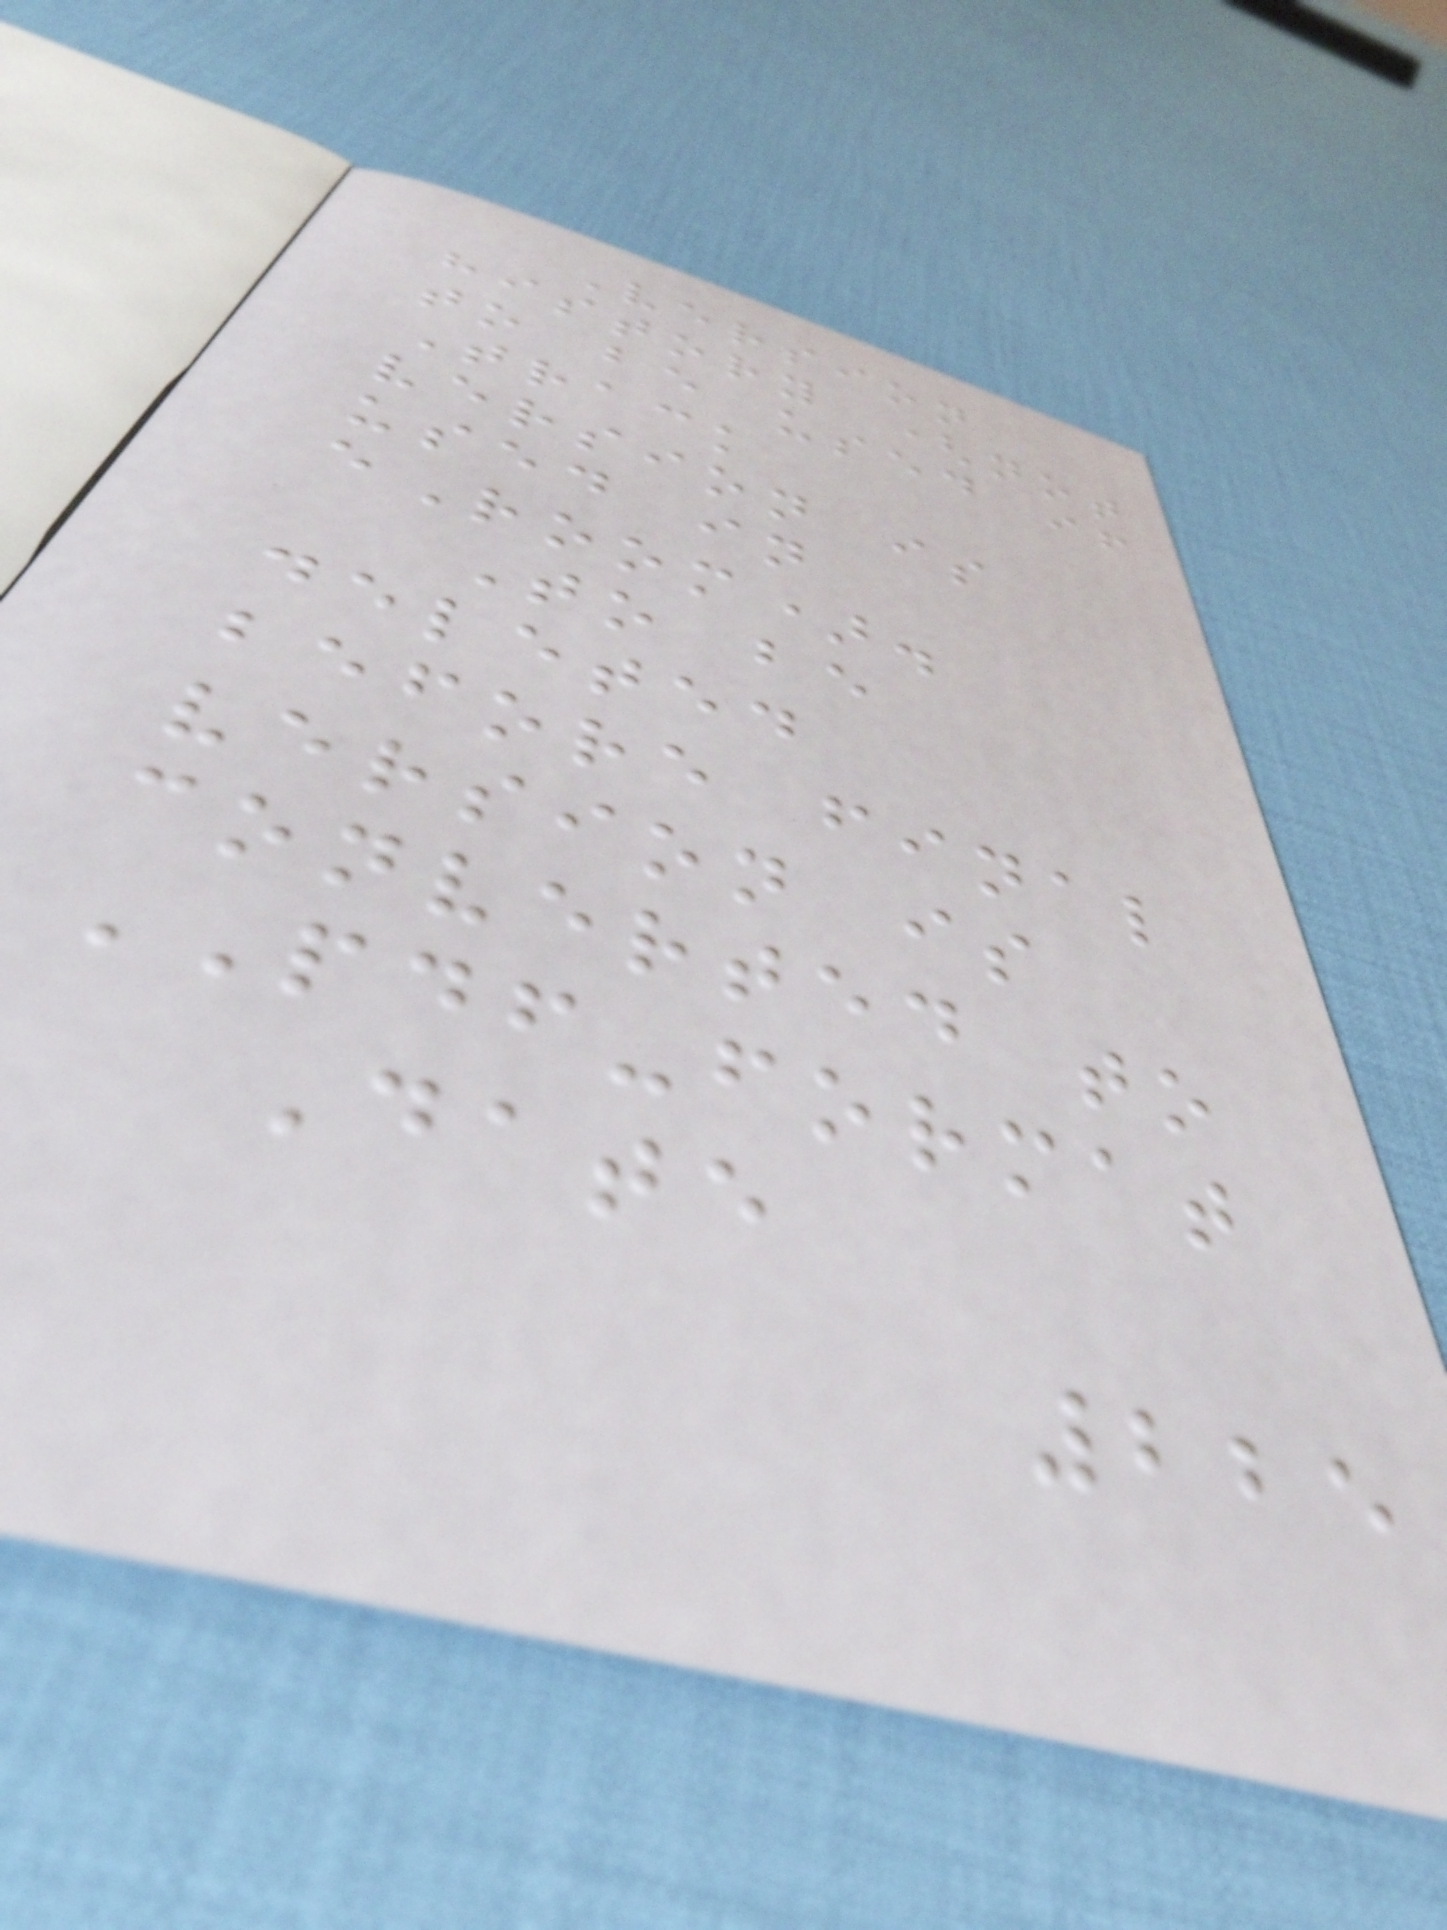Version
history (not
to be used if
Track
version is
used in
eRoom).
To be
deleted
before final
version is
converted to
PDF-format
Date
225
